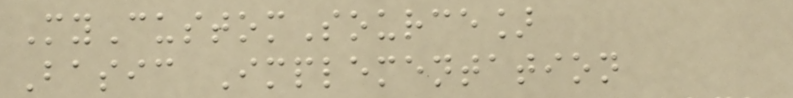MyCustomSource]
Basic Implementation
